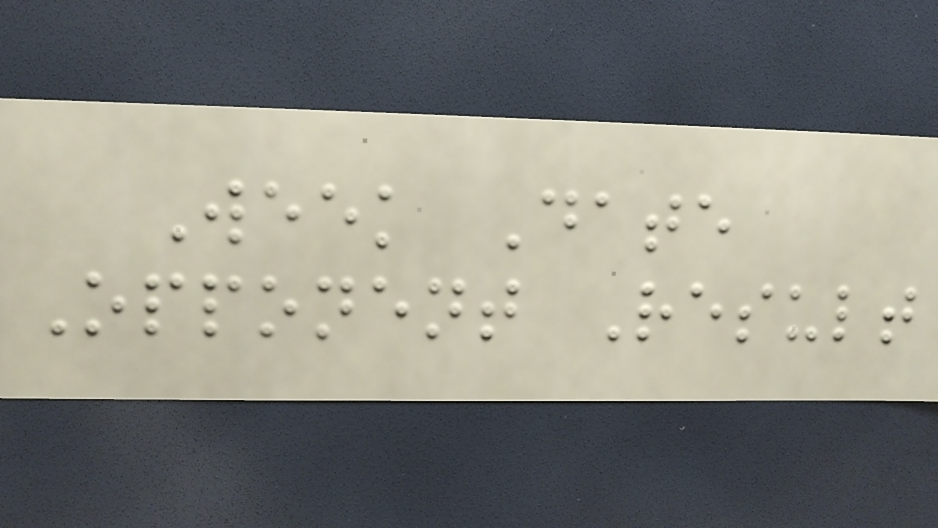Week Date
Opponent Result
